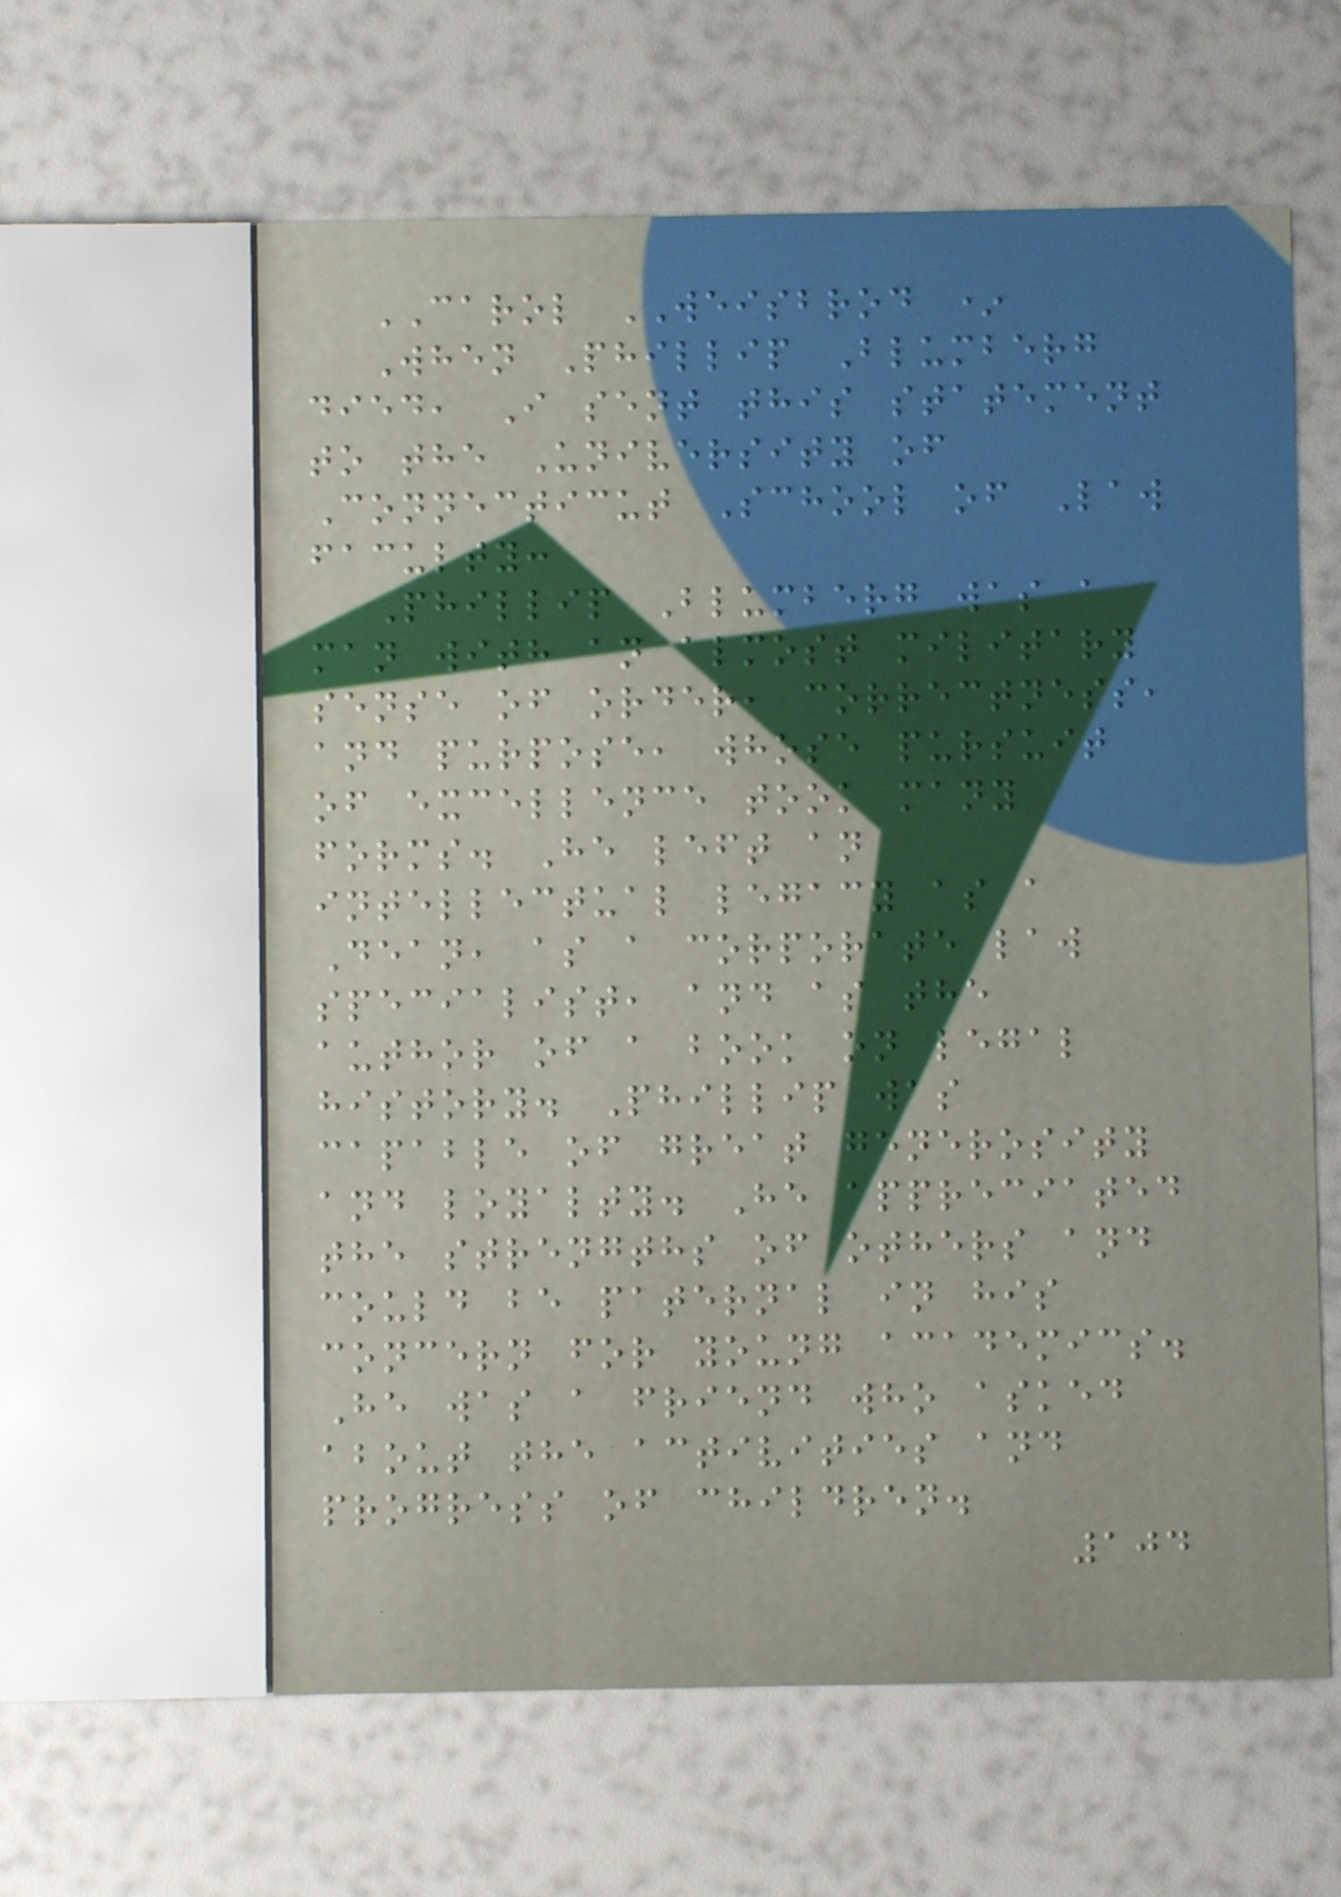CAROL WEISBROD *
When Phillip Blumberg
died, I sent this statement
to the University of
Connecticut School of Law
faculty:
Phillip Blumberg was a
man with an almost military
sense of order, correctness,
and purpose, whose pursuit
of excellence took many
forms. He left an
intellectual legacy as a
Dean, as a corporate law
specialist, and as the
author of a book on legal
history. Phillip was
capable of great generosity
and loyalty. He appreciated
the strengths of others and
could be paternal in his
concern for young academics.
He was a friend who asked
about the activities and
progress of children.
104
